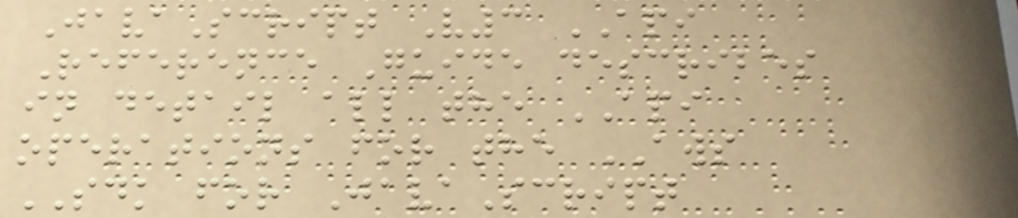JavaScript V3 API
Reference Guide describes
in detail all the API
operations for the AWS
SDK for JavaScript
